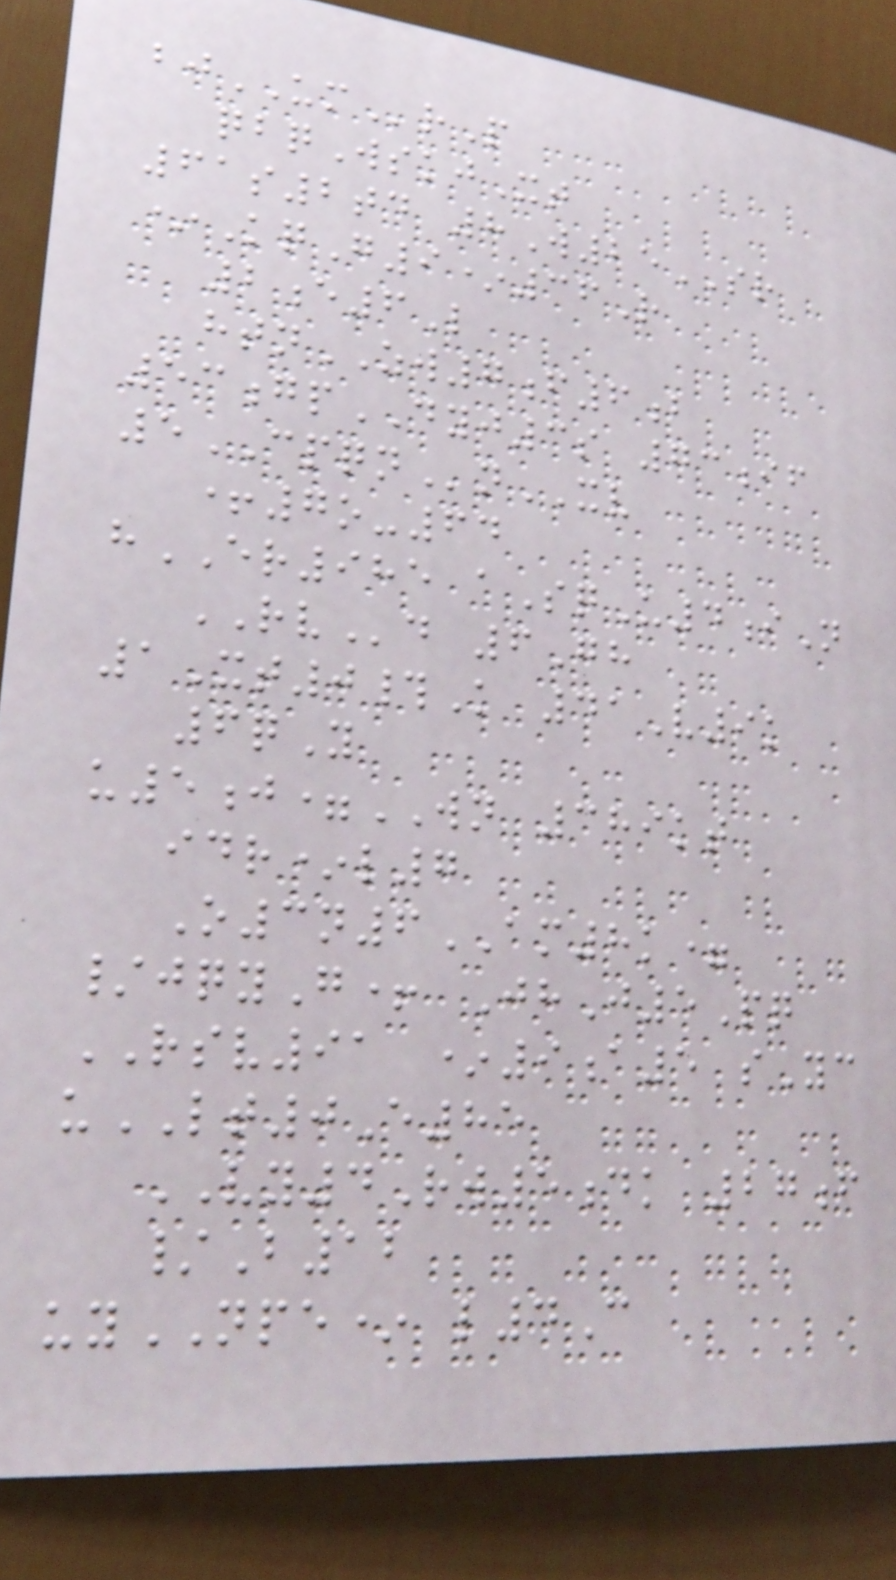bjUMrP
qbqWskjXt
61s2td 8W25SR
*KqG9*36R
2e6L
htnZW7f6b
53gpDYJ3s 73if
5CPQNnXV
+7o-64
hER985 aSqU4iN
RVd 6Gh
1Xt0#K 41V9k
6qY
u5j=WN 389kt
idr*l7
O3n6AM8k=
/jqyG+ JhJ5Pq
RSV91 *9a5 sYc
uLT0E85
VY4Rw5dk 27f
/B12
uyNPE* l4C
